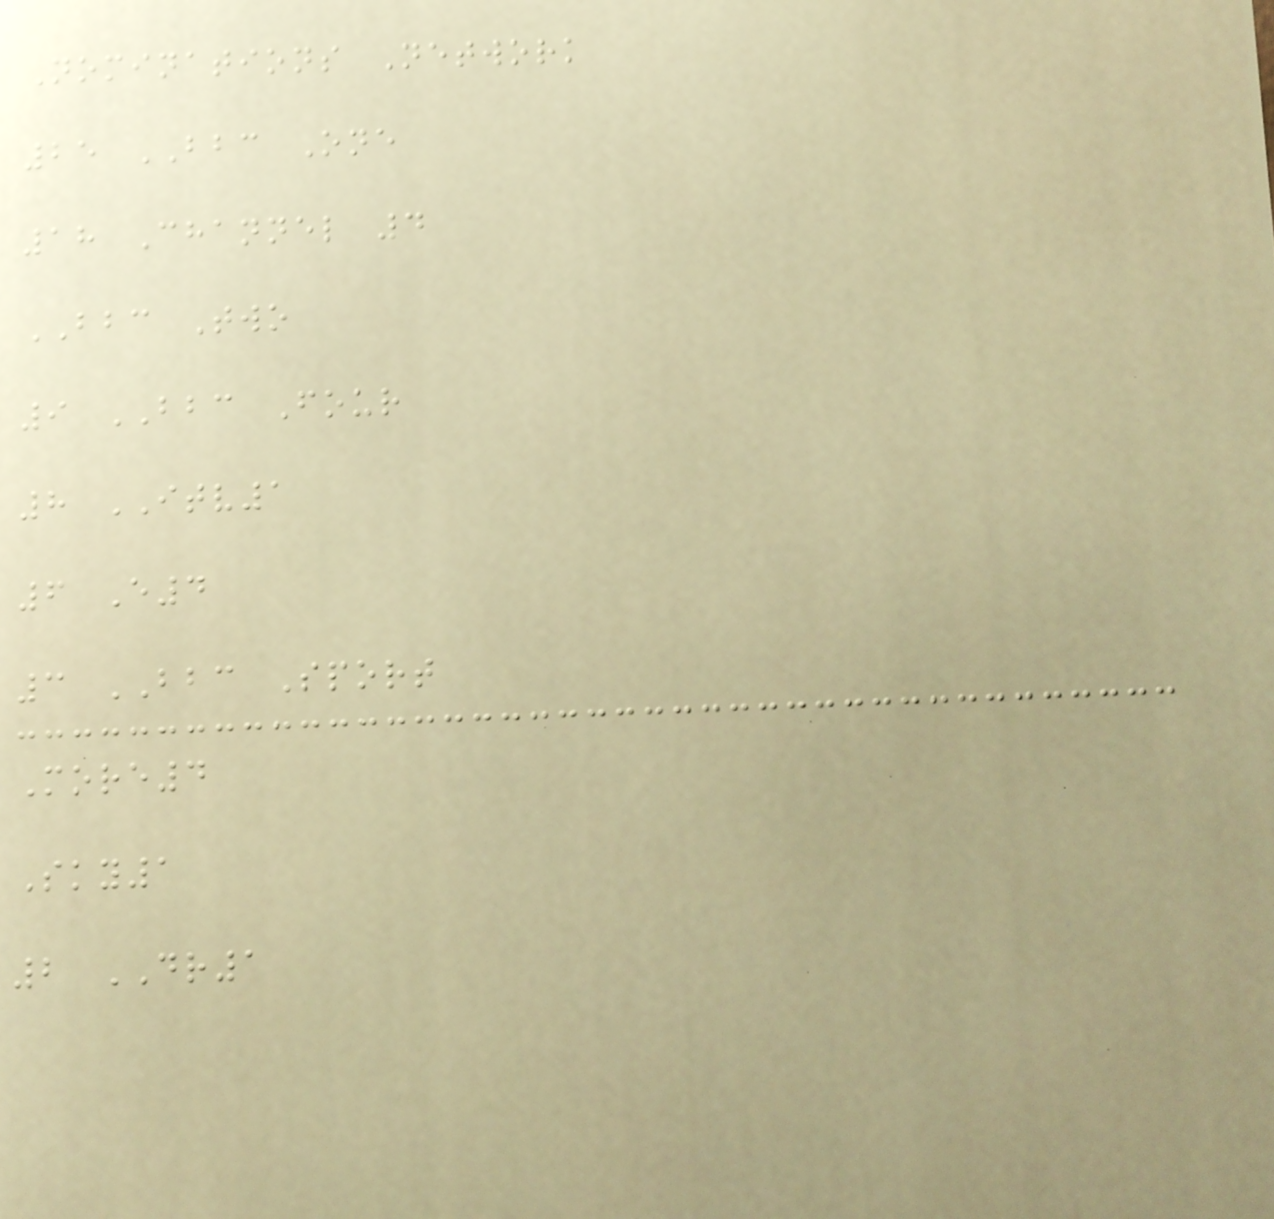Nominations Network
25 BBC One
18 Channel 4
BBC Two
9 BBC Four
8 ITV1
6 E4
3 BBC Sport
More4
Sky1
2 DR1
